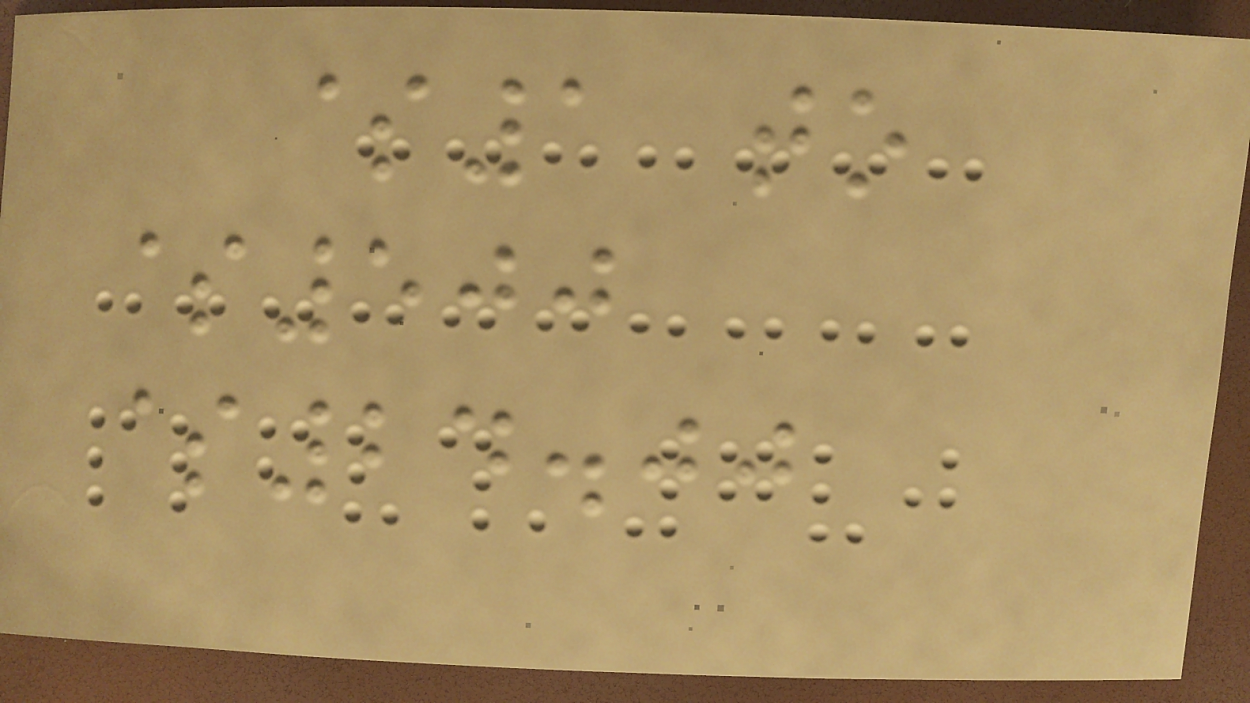$1 to
$500
$24.00
